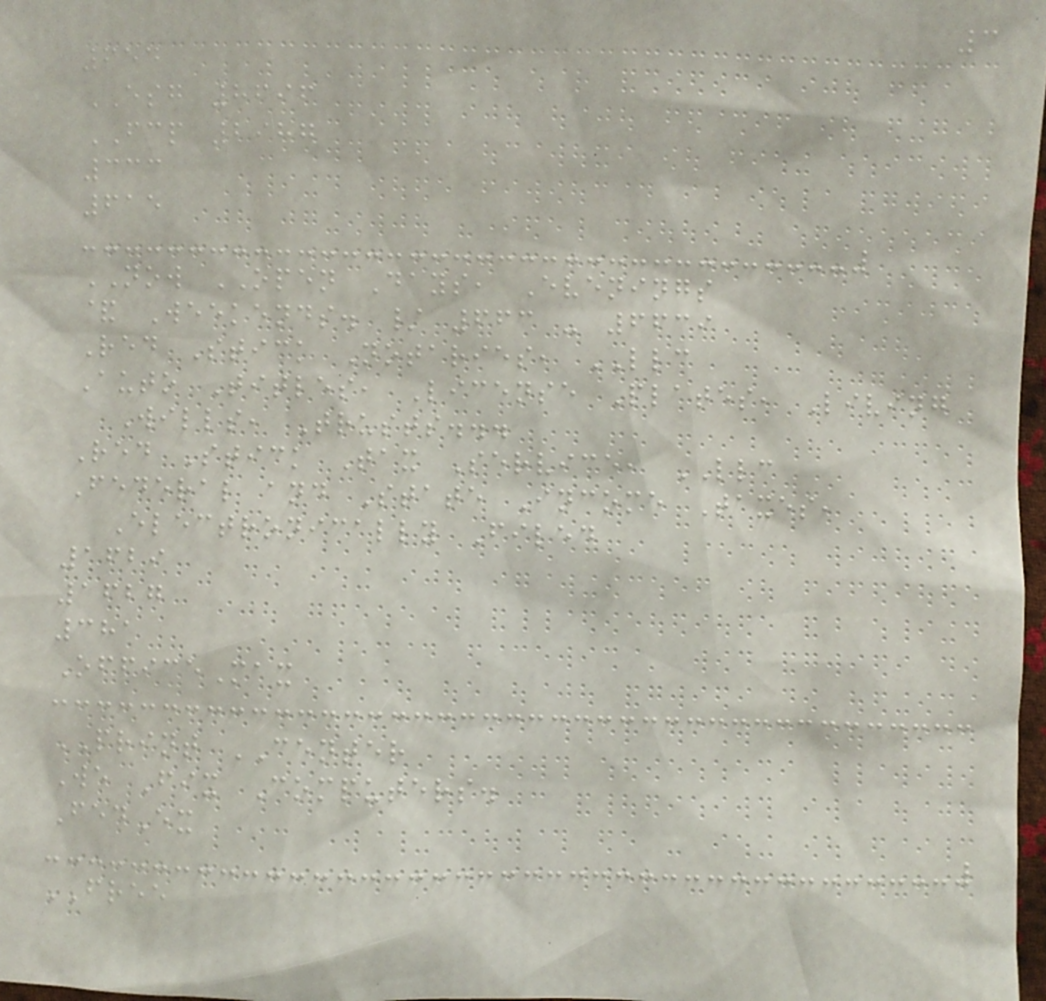3
654
ESG 8696
FCP 2987
333
615
NOW OPEN Days, Evenings
& Weekends. / 663 - 6639
Red Stick Notaries, LLC
Auto Titles, License Plates, Living
Wills, Trusts...
Red Stick Tax Service, LLC
Federal and State Income Taxes,
Electronically Filed
1629
1627
381
OfficeMax
PRINT CENTER
We Fix Computers.
FedEx
FREE
